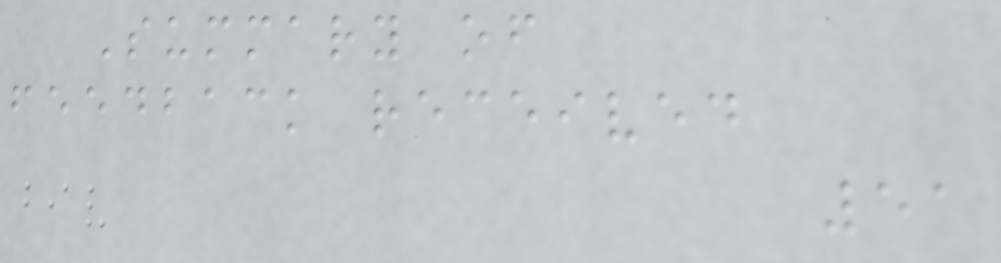Summary of
feedback received
51
